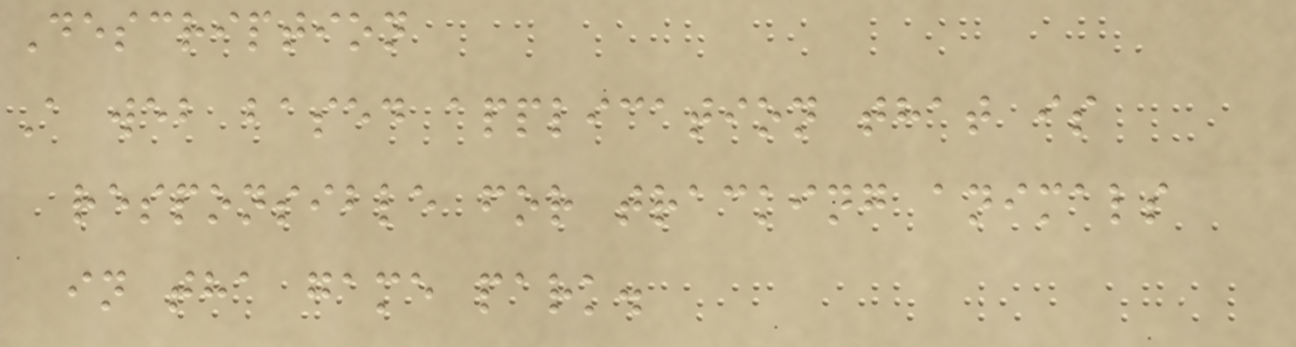Description
A web based application that is
responsible for tracking animals
in tha game park.
